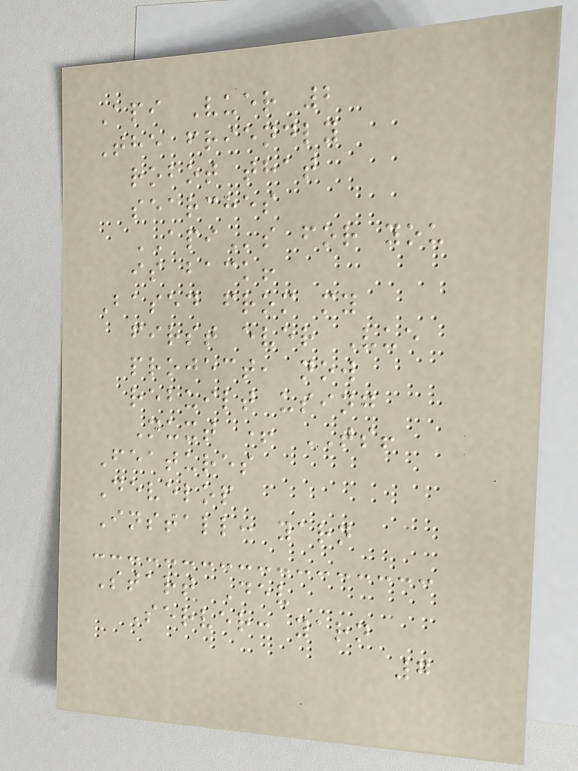Api Vuer 2
The friendly
robot that
searches
APIs for you
is back!
Based from my
first ever Vue
project, now
rebuilt using
Nuxt + TS!
Features
Develop
Install: yarn
Start Dev
Server: yarn
7
